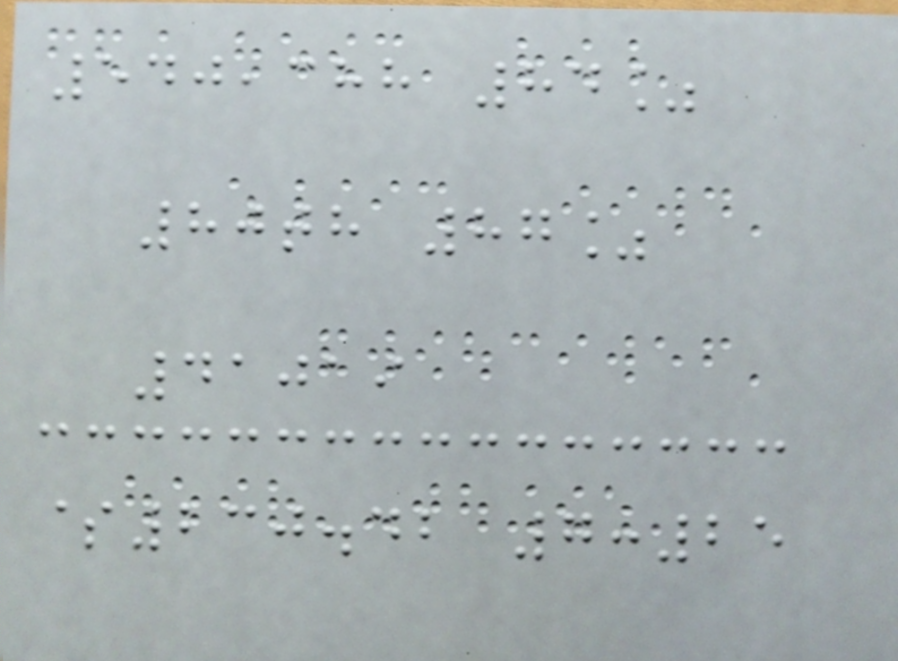540,388 84%
80th 87%
41019
$230.42 7:25
